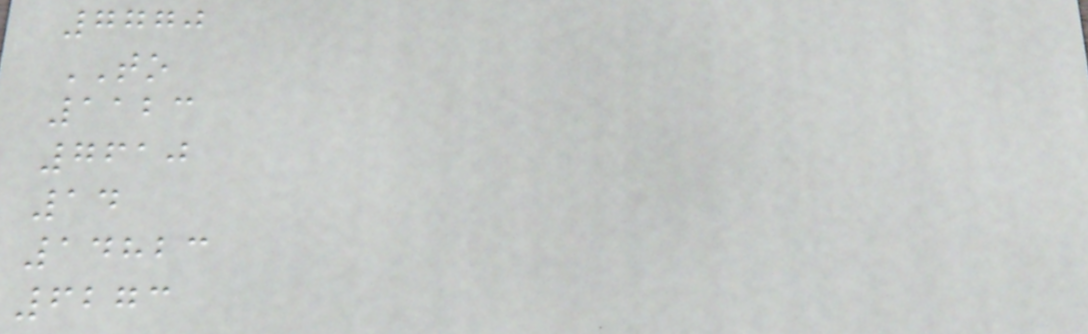7770
TO
1123
7610
14
14823
6273
